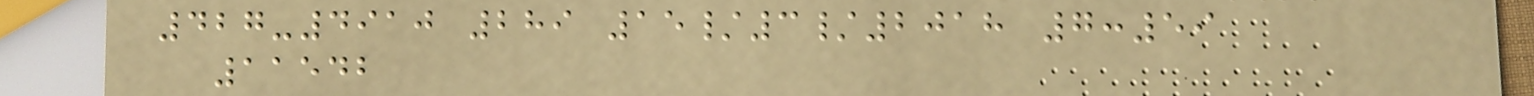427-4910 289 15/3/2018 7:59
11542
